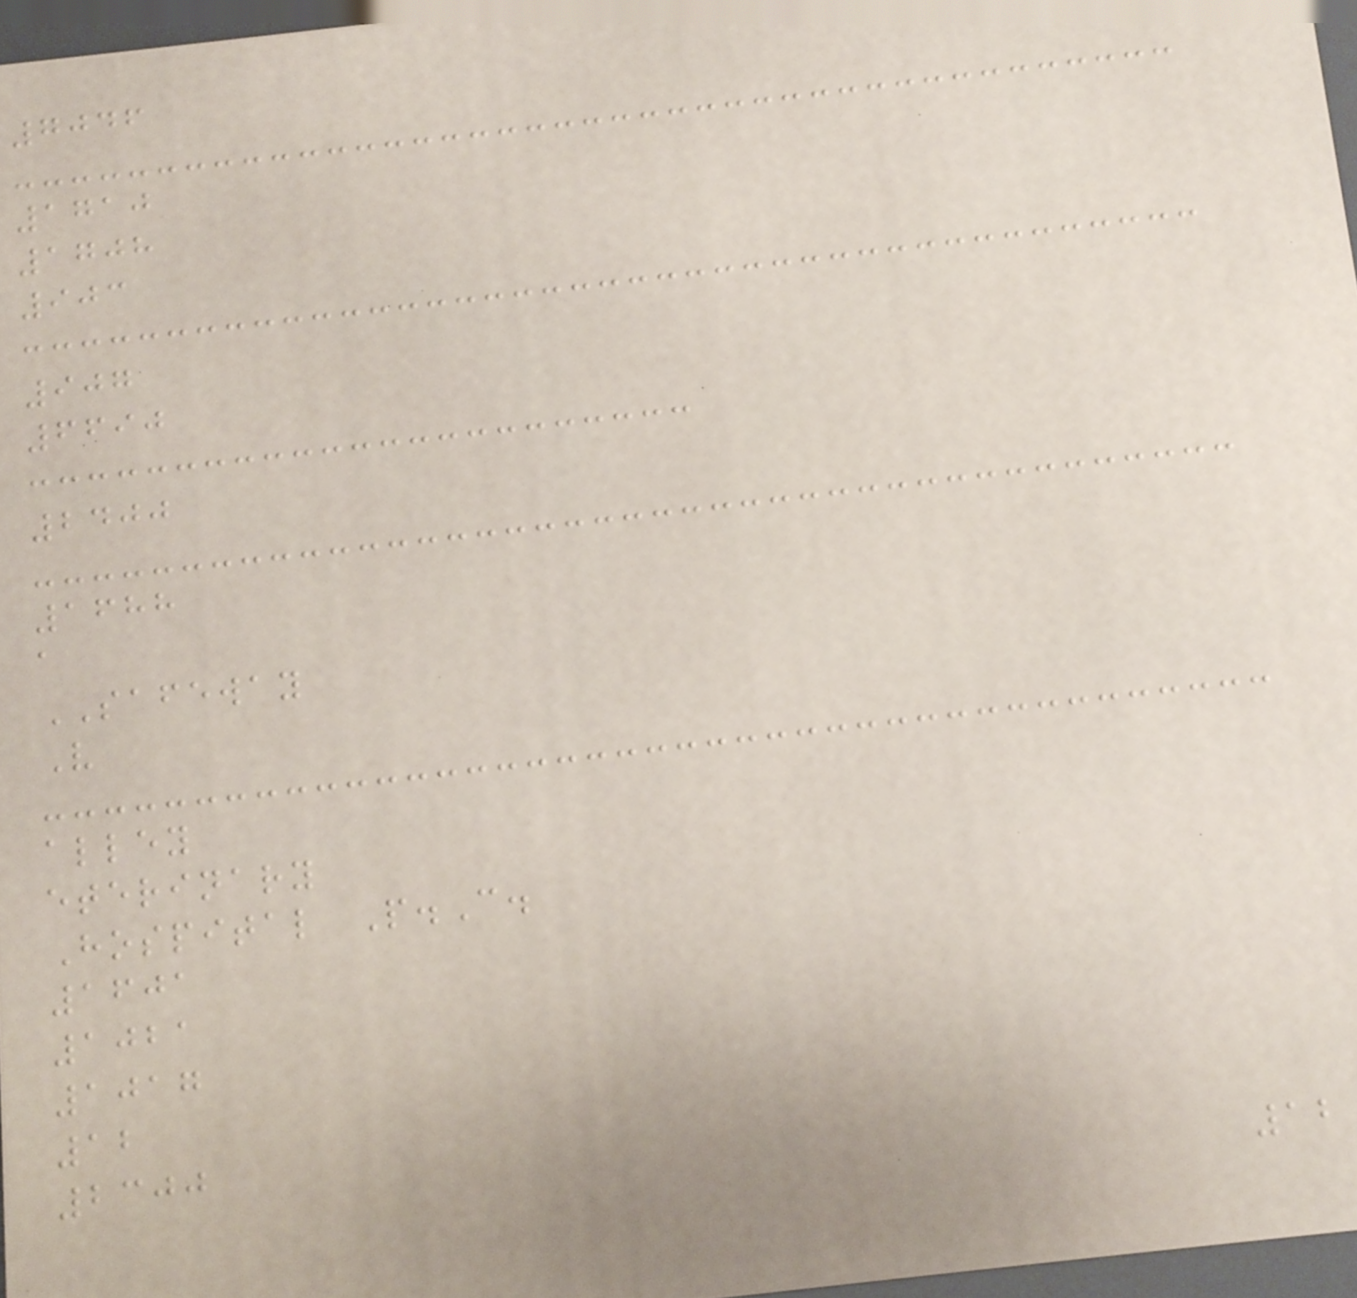7046
1710
1708
903
907
6690
2400
1688
a
SAFEWAY
V
alley
eterinary
Hospital P.C.
1601
1021
1017
12
2300
12
